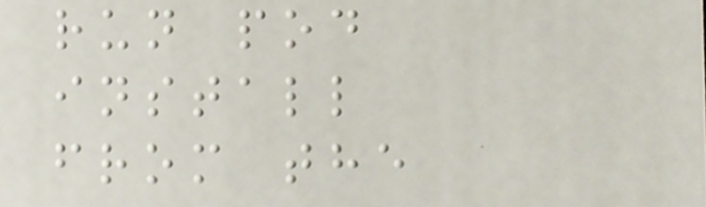run pod
install
from the
